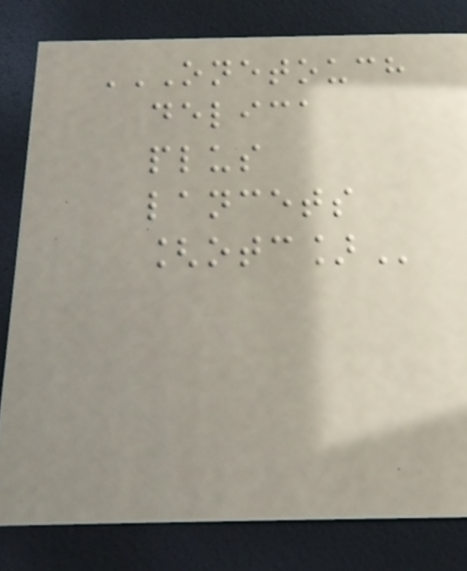ONETOUCH
DELICA
PLUS
LANCETS
[OTC]
